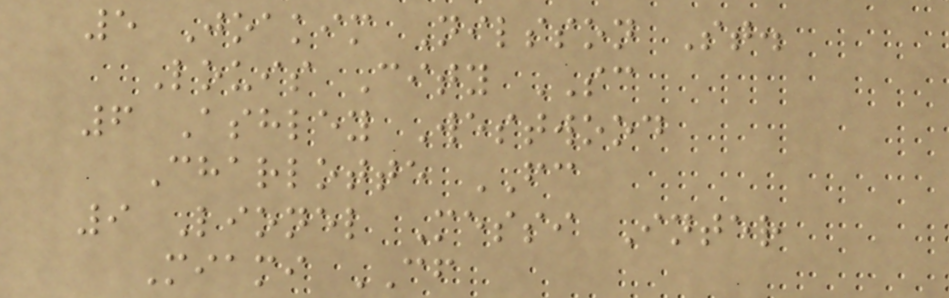5 Joakim Nilsson St.
Louis City SC
6 Ashley Westwood
Charlotte FC
9 Lionel Messi Inter
Miami CF
